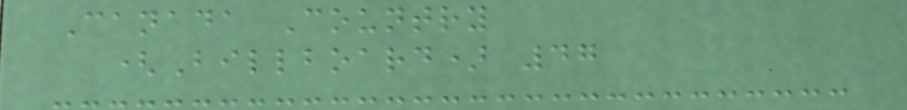Canada Country
(Billboard) 47
